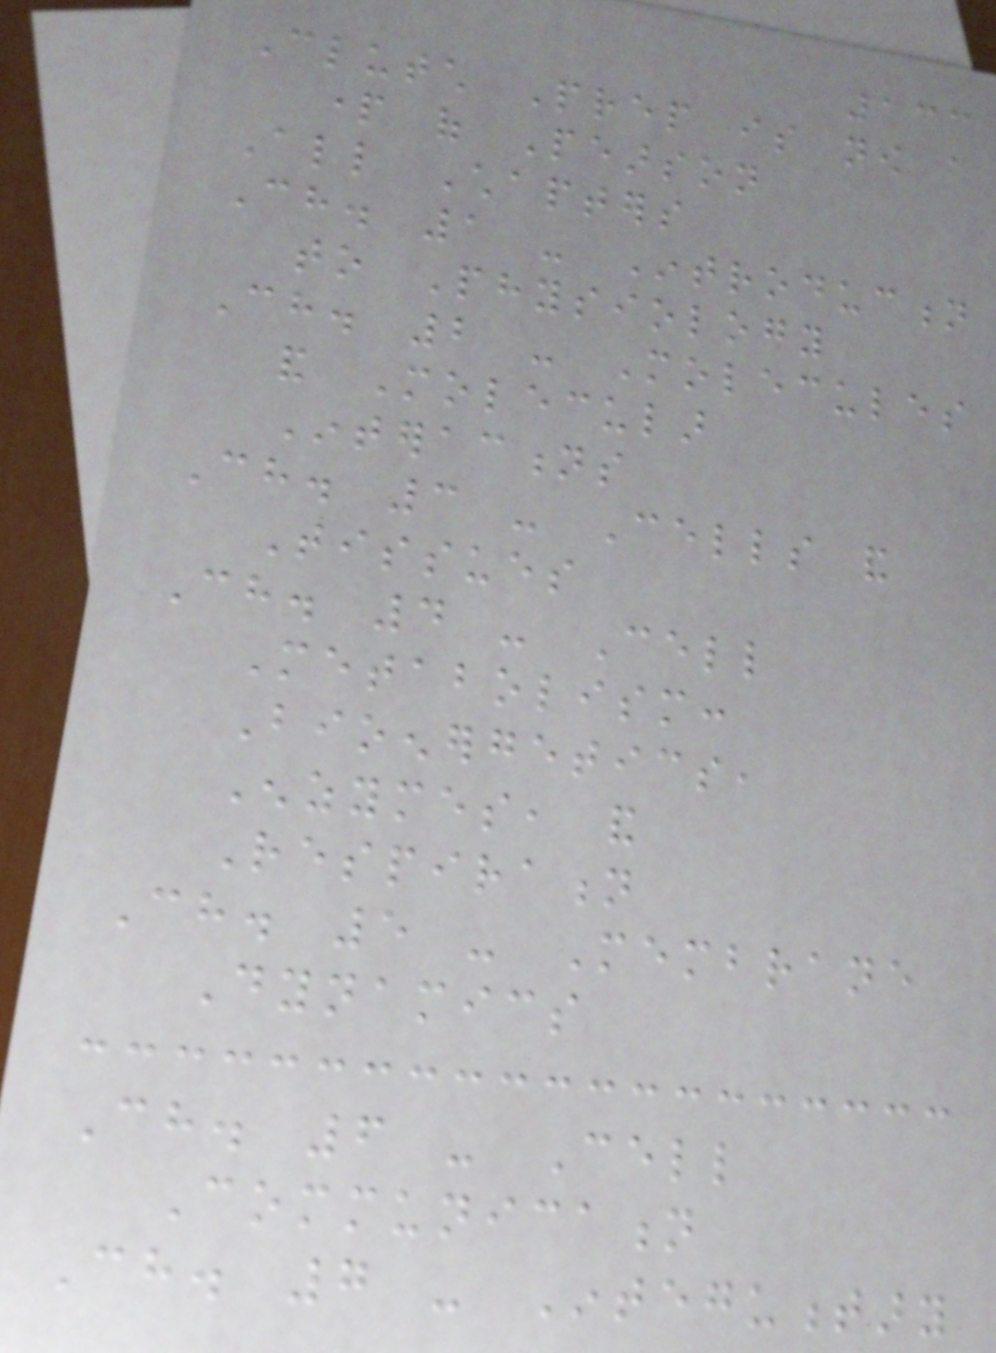133
Clutch Prep is now a
part of Pearson
All Chapters
Ch. 1 - Introduction
to Physiology
Ch. 2 - Molecules
and Molecular
Interactions
Ch. 3 - Cells and
Tissues
Ch. 4 - Cell
Metabolism:
Bioenergetics,
Enzymes, and
Respiration
Ch. 5 - Membrane
Dynamics
Ch. 6 - Cell
Communication
Ch. 7 - Integumentary
